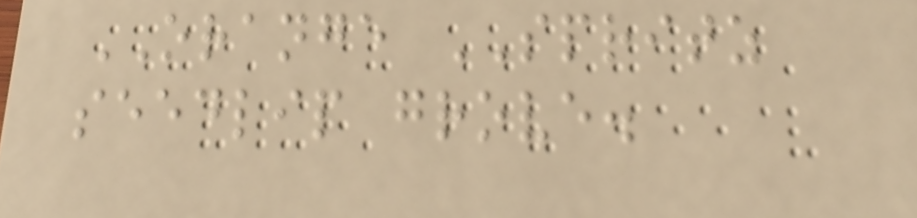ORANGE SPRITZ
seedlip grove.
